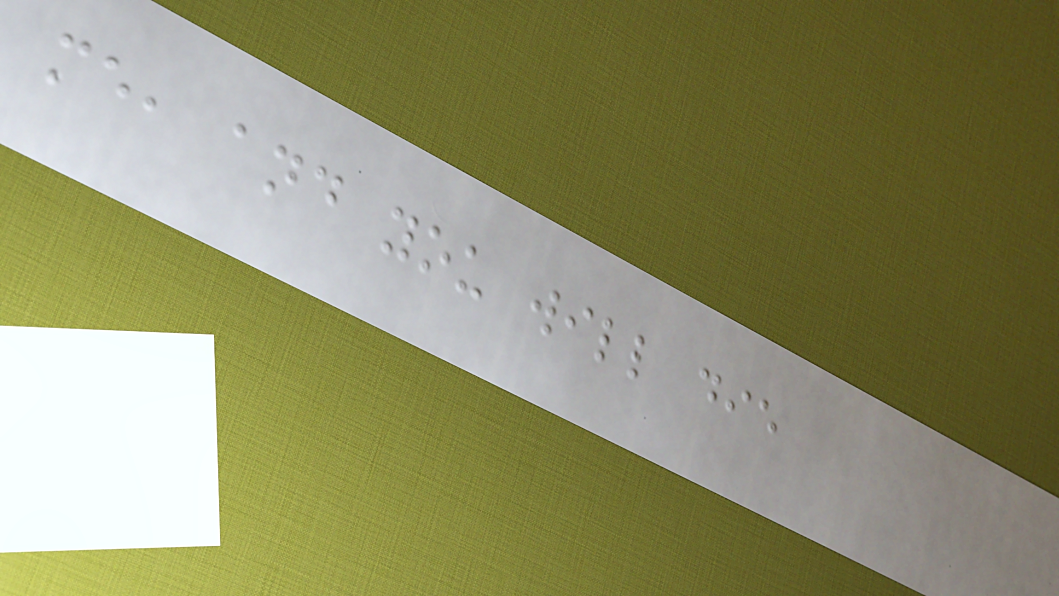me, and you will die
